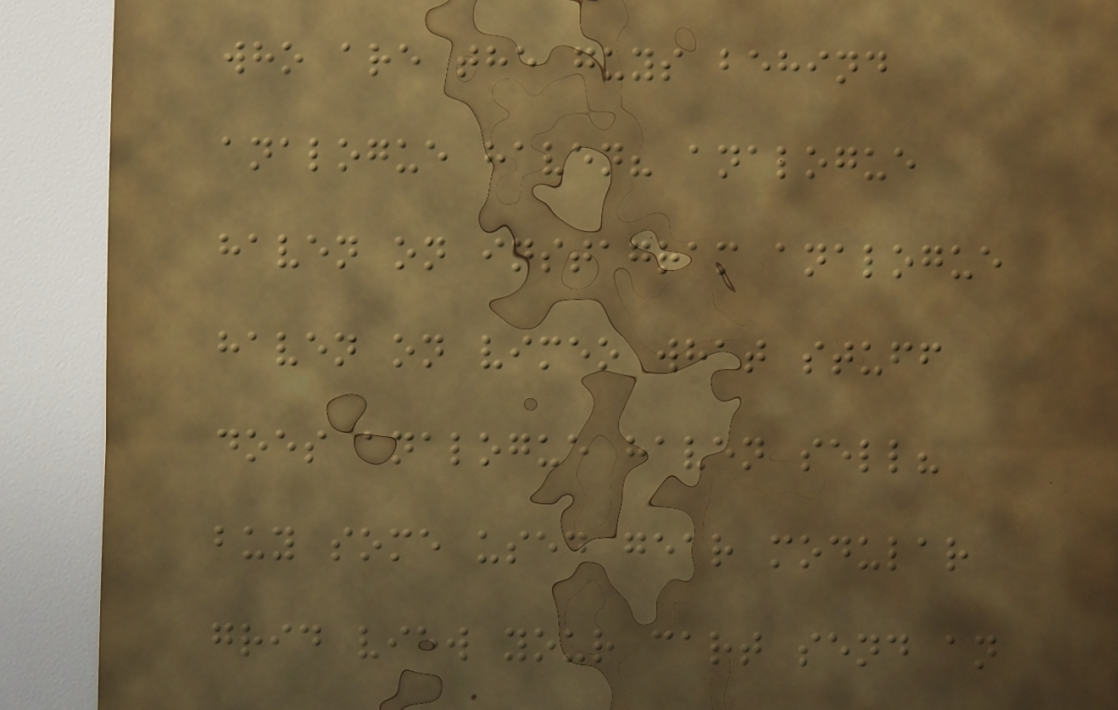who are the guys behind
analogue haven? analogue
haven on instagram analogue
haven on vimeo what stuff
does analogue haven sell?
buy some used gear modular
grid view your cart send an
